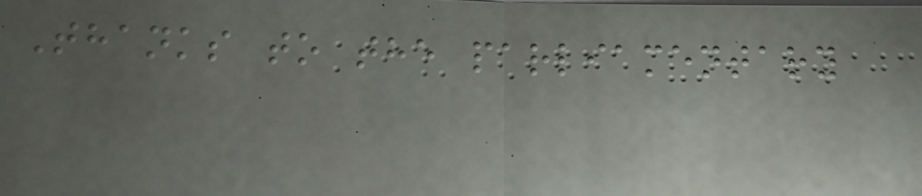Thanks to the parliamentary
